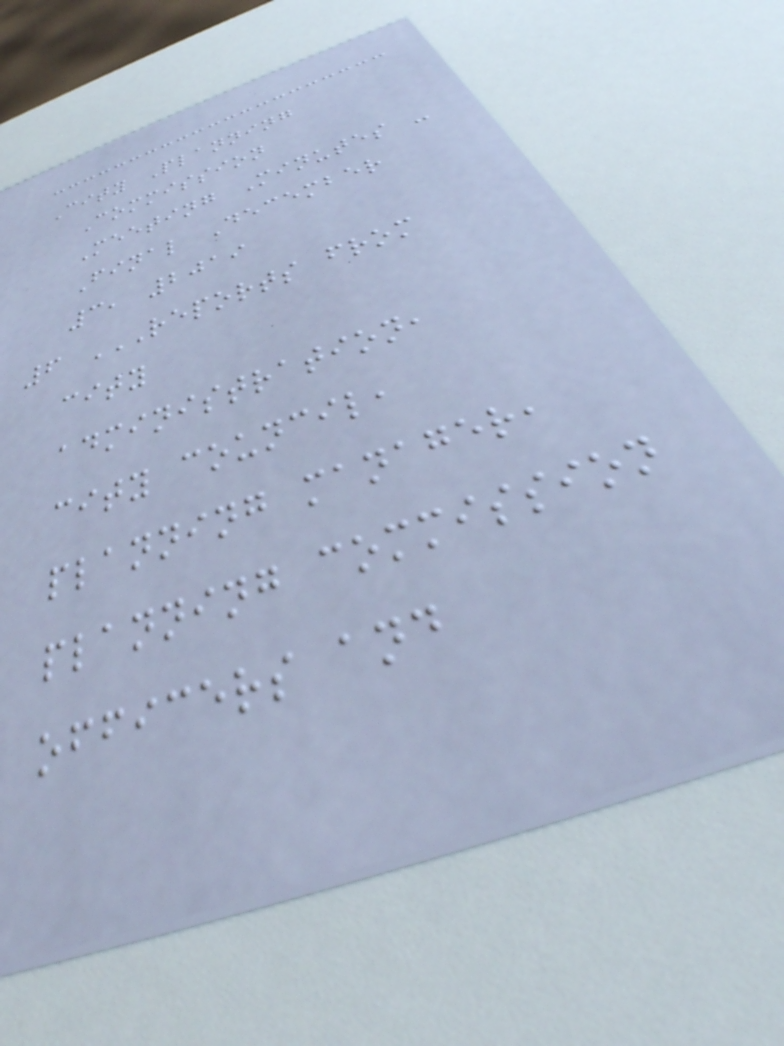City Planning
Commission
Meeting Minutes -
Final December
3, 2019
6 REPORTS FROM
CITY
ADMINISTRATION,
CITY COUNCIL,
PLANNING MANAGER,
PLANNING COMMISSION
OFFICERS AND
